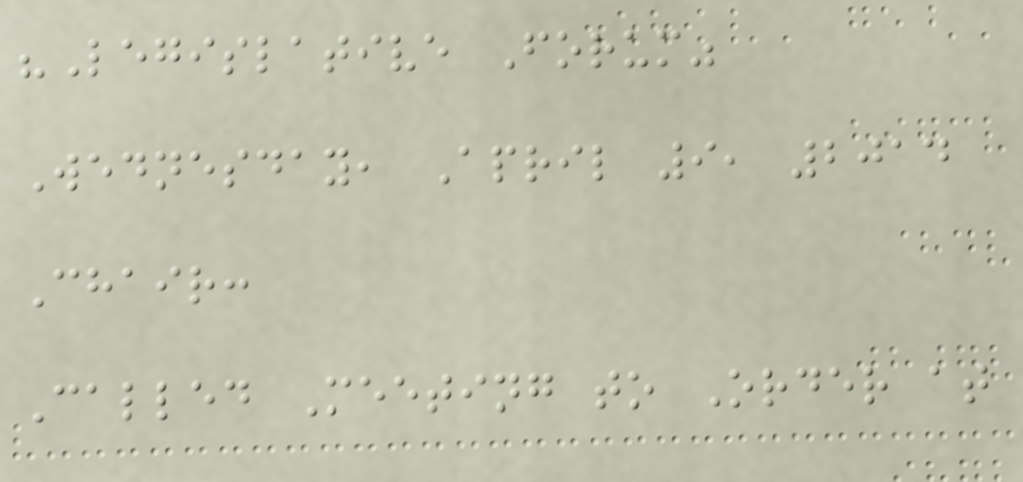"Legislative Forum"
Wednesday, April 9, 2014
Chair:
Called Meeting to Order at
